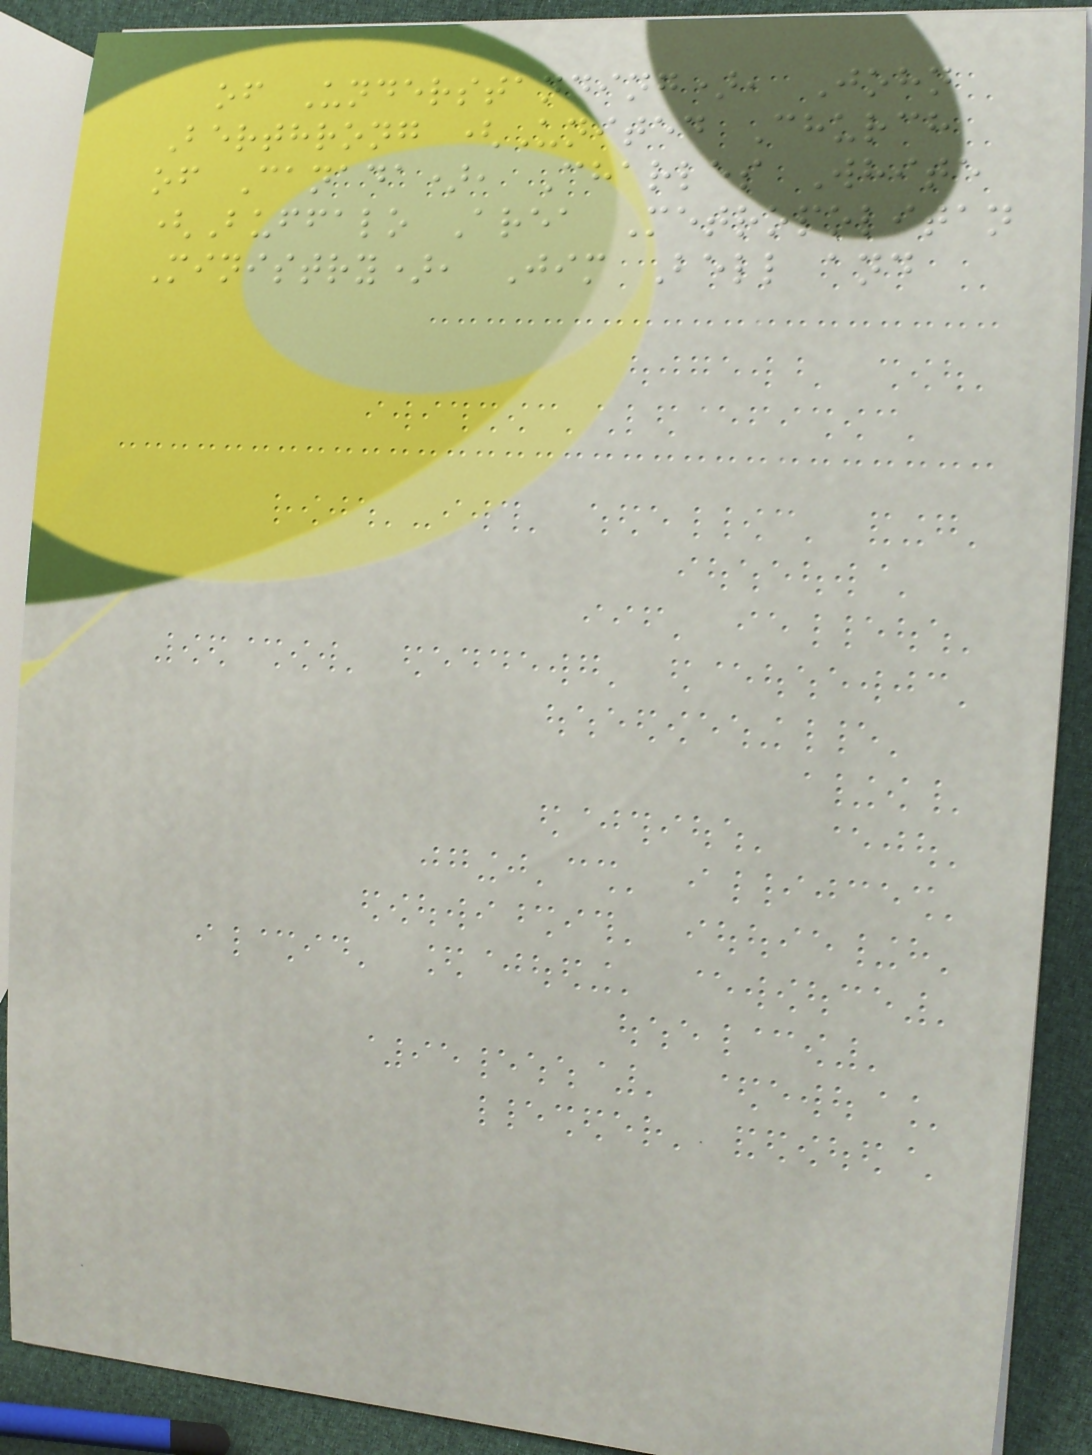of Understanding), John
Berthrong (United Church
of Canada), Charles White
(Buffalo Area Metropolitan
Ministry), Jim Bell and
